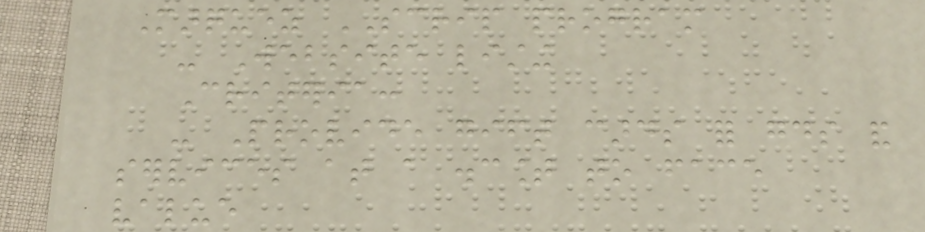Marquez SCRIP program
- Website listing
Criteria:
- Provide gift cards for goods and
services at a discount to face
value
